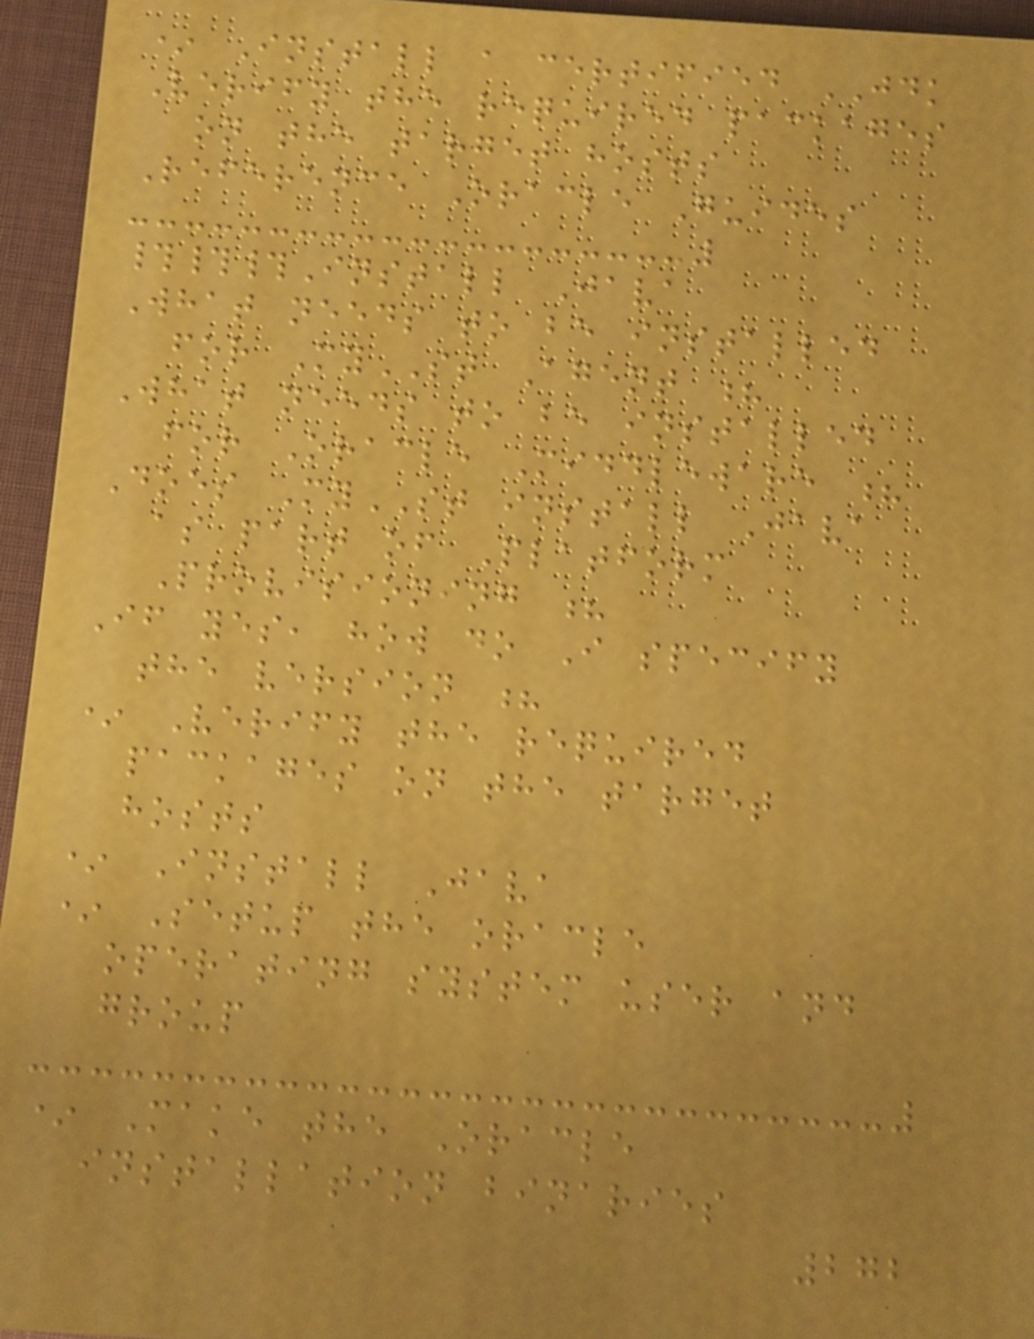* Install a certified JDK
Verify the required packages
on the target hosts
Reference Oracle Guides
###Install Java
What needs to be installed
for MyST Agent ?
What needs to be installed
for Oracle Middleware ?
Does MyST install Java
as part of Platform
Provisioning ?
If yes, how do I specify
the version ?
* Verify the required
packages on the target
hosts
* Install Java
* Setup the oracle
operating system user and
group
* Make the Oracle
installation binaries
272
